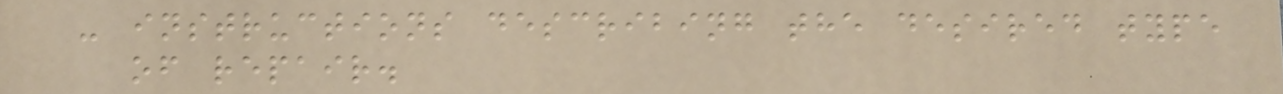- instructions describing the desired type
of repair.
